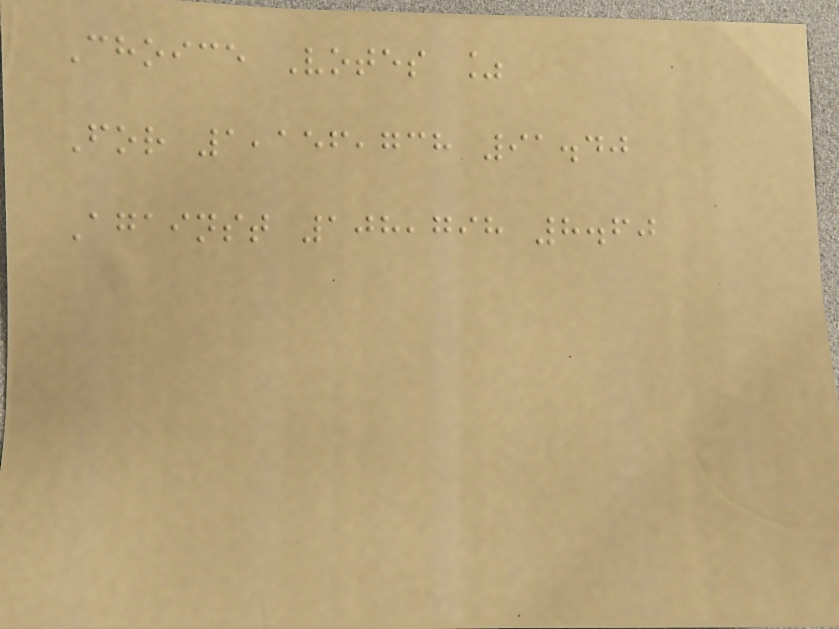Choice Votes %
For 1,156,738 91.40
Against 108,798 8.60
